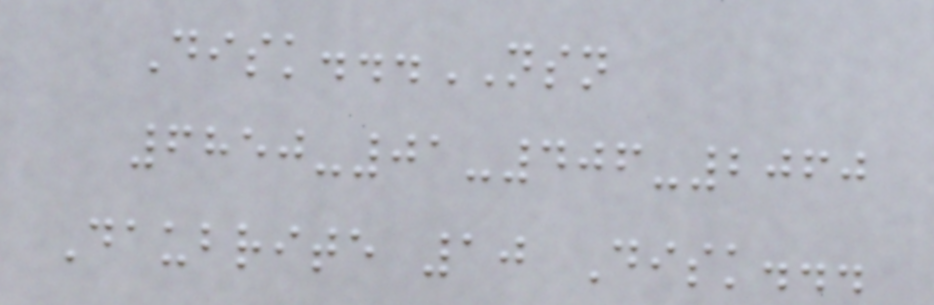Disk...NSN
6850-01-406-2060
Daubrite 10 Disk...
